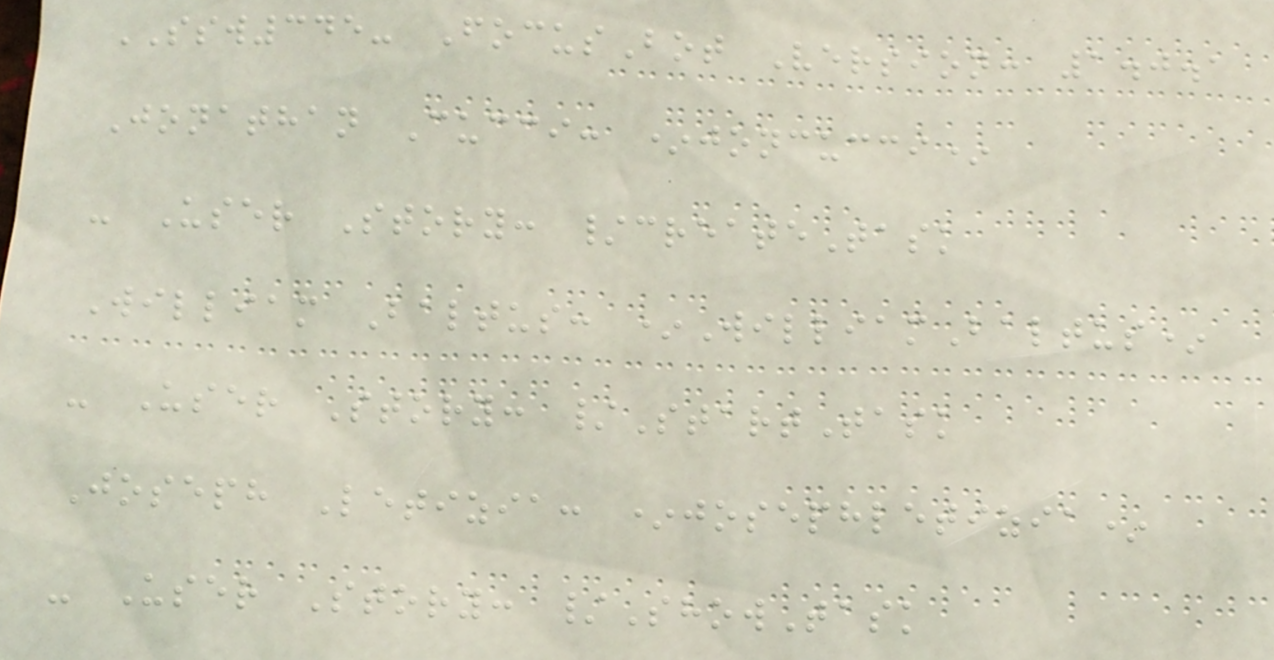SSW345- FocusBot Version: 1.0.1
Jonathan Cucci: *joncucci*
- User Story: /createTask
William Baltus: *WilliamBaltus*
- User Story: /StartTask
Joseph Letizia: *josephletizia*
- User Story: /ShowTask
